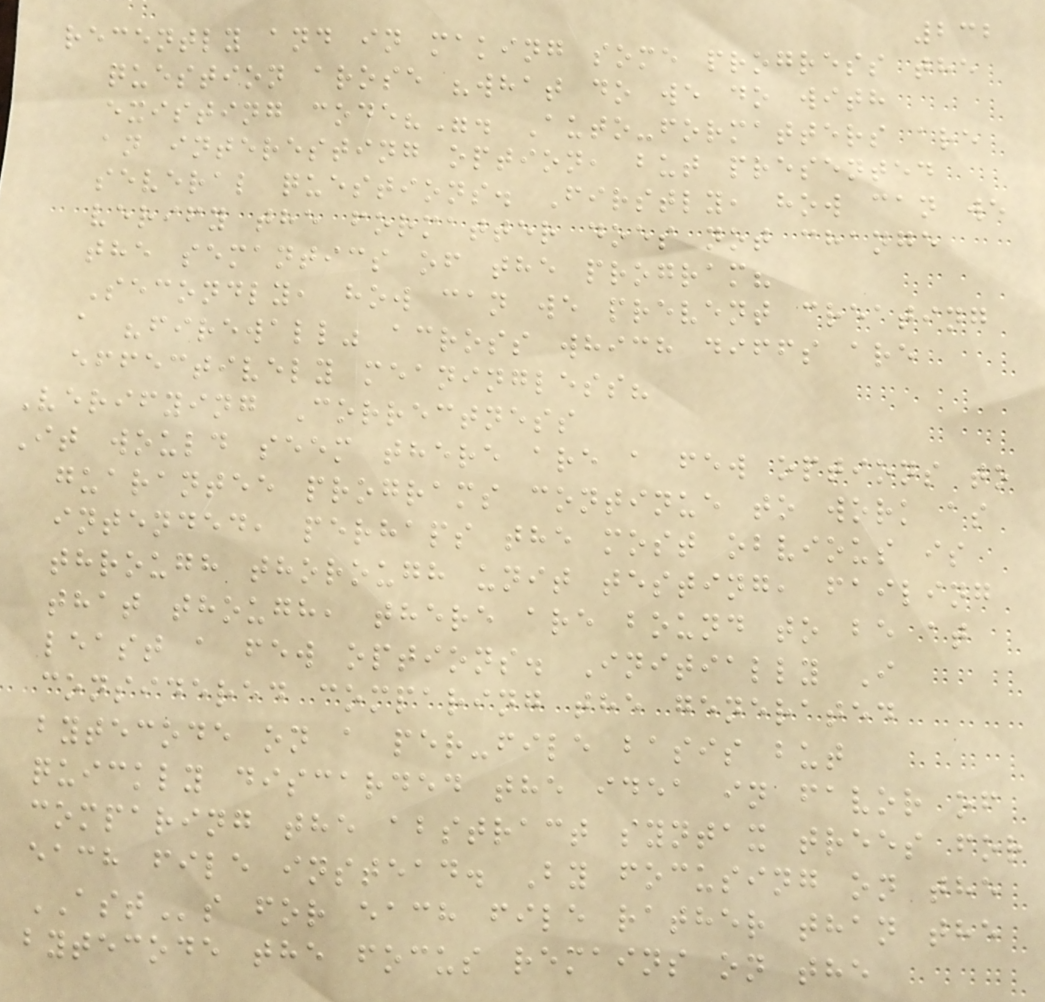232
recently and in making some progress the
question arose "what do we do with
existing code?". Auto-formatters are
an interesting option, but presented
several questions. Firstly, how can we
verify the formatter does not change
the semantics of the program?
Secondly, how can we prevent creating
a "firewall" across which diffs are
effectively meaningless?
Verifying Correctness
It would seem there are a few options to
guarantee programs continue to work as
intended, perhaps the most obvious is
through thorough unit testing, failing
that though, there are bound to be at
least a few options. Initially I
considered comparing the generated
bytecode on a per-file basis but
quickly discarded the idea in favor of
comparing the abstract syntax trees for
each file instead. By focusing on the
ASTs for each file rather than the
bytecode the focus remains on the
